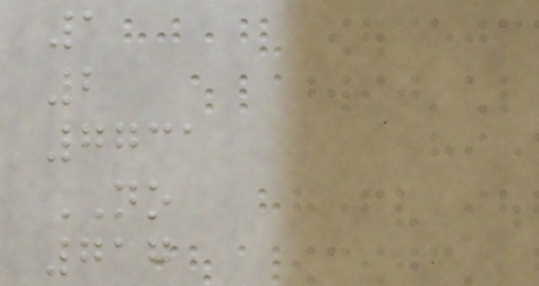1
2
7731
NO
717
